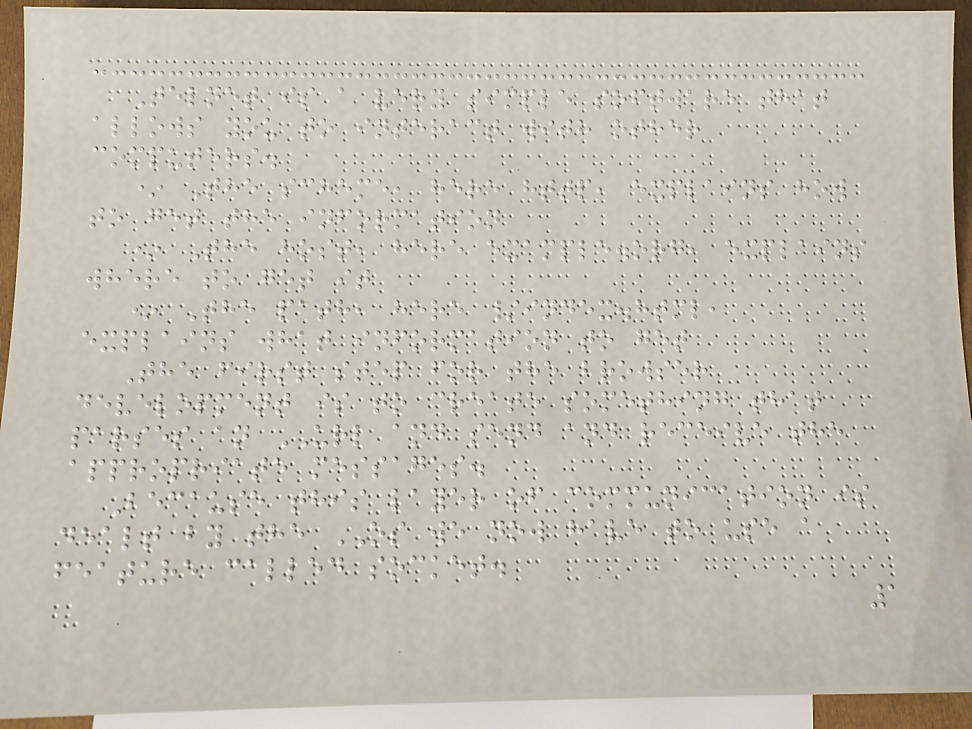Telnet is a very simple software that
allows you to interact with other
computers.
* The scheme, here http, explains how
to get the information
* The host, here example.org, explains
where to get it
* The path, here /index.html,
explains what information to get
The first step for the browser
development is to create something that
parses an URL and send and receive the
appropriate messages.
Because this layer of communication is
dealt by the OS we now have to use a
feature called socket.
1
